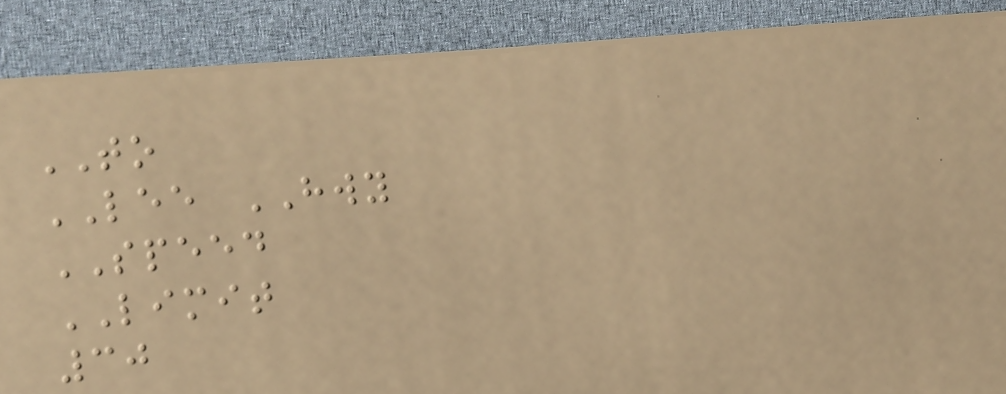TO
LEE HWY
SPEED
LIMIT
30
